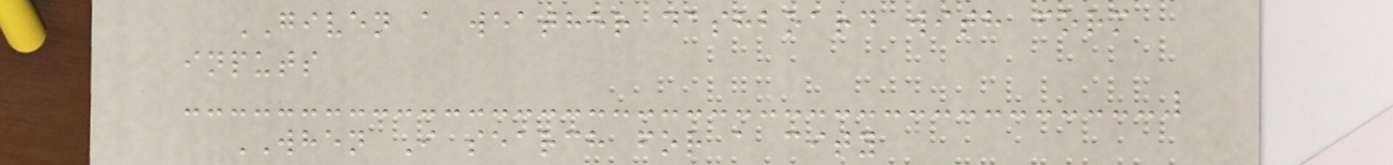GIVEN a weather dashboard with form
inputs
WHEN I search for a city
